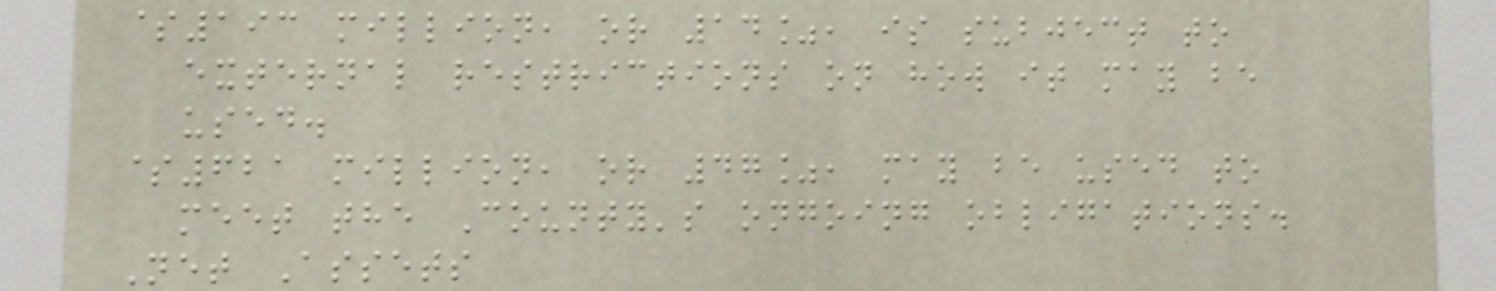$193 million, or 14%, is subject to
external restrictions on how it may be
used.
$621 million, or 47%, may be used to
meet the County's ongoing obligations.
Net Assets
